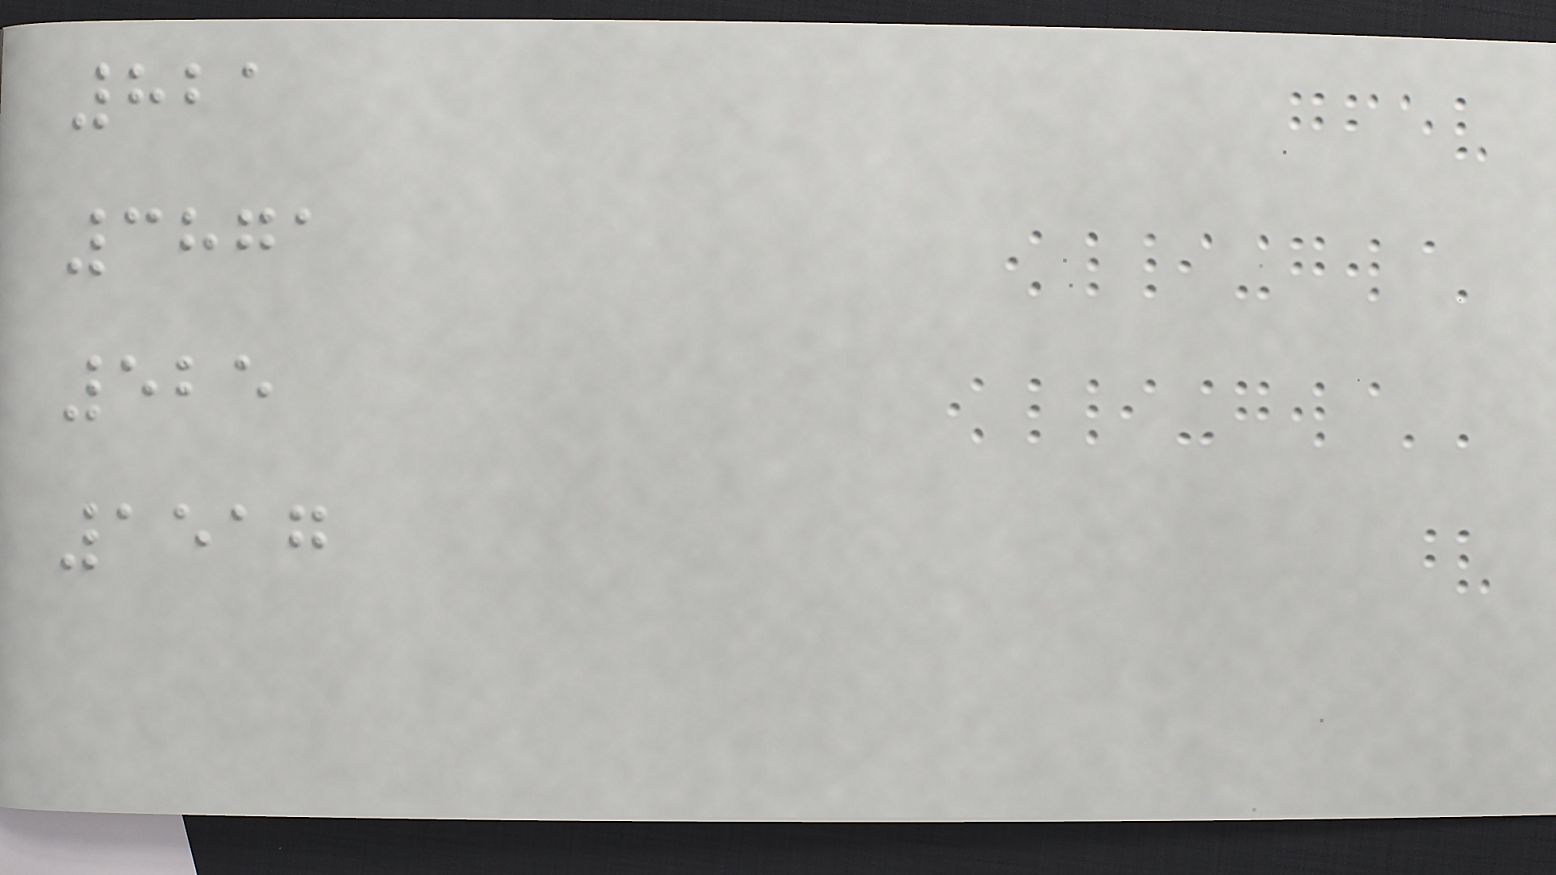821
3871
525
1517
